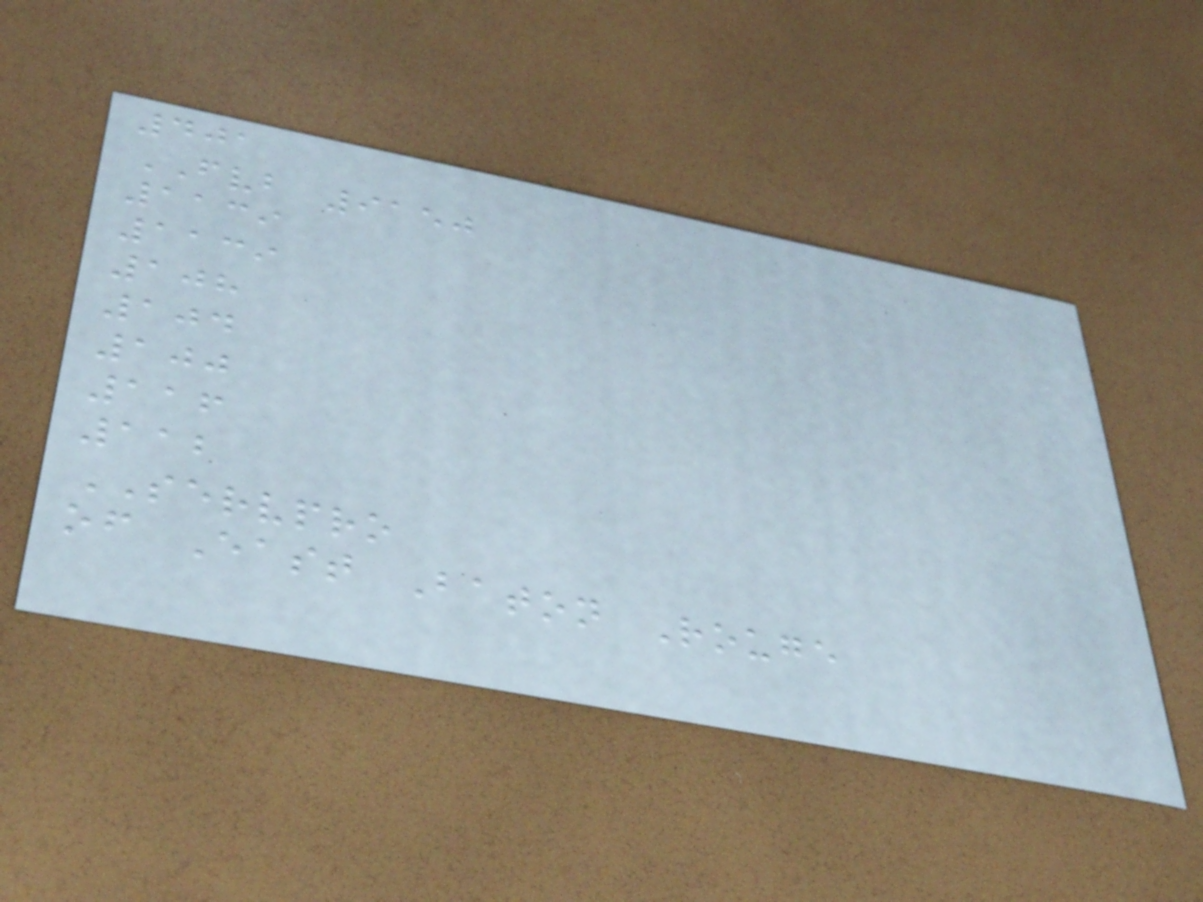401
FVB 9150
1139
1139
108
104
100
116
112
SERVPRO
of East Baton Rouge
